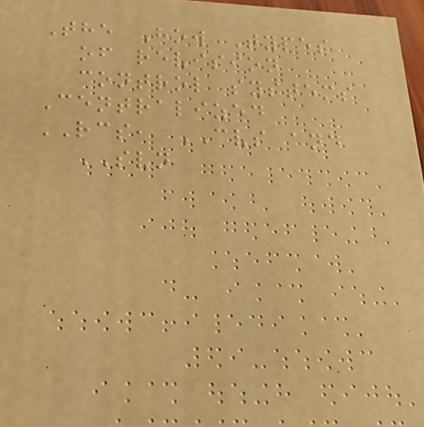The How Types
of revision
control systems
Centralized
RCS, CVS and
SVN
